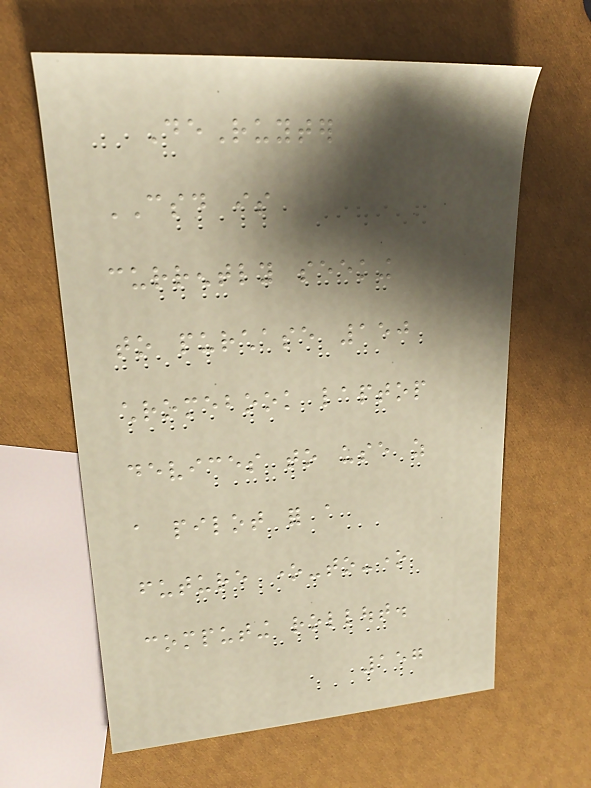DeRuyter
CSD is
currently seeking
to purchase 150
chromebook laptop
devices to use as
a pilot for a
future one-to-one
computing rollout.
157
